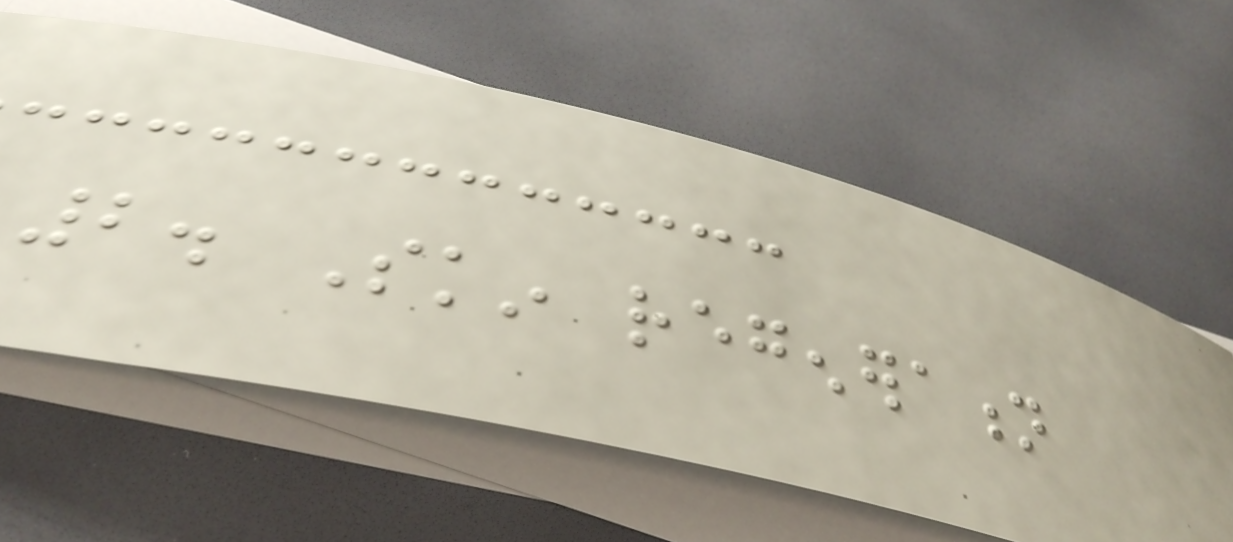2. Skin regeneration
